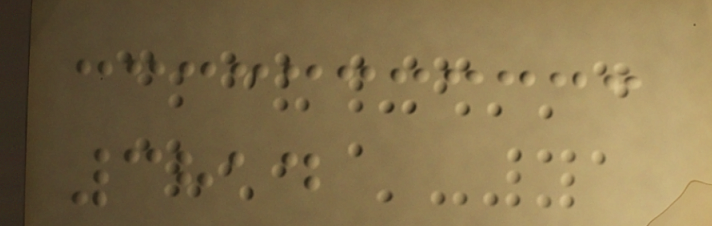3814
